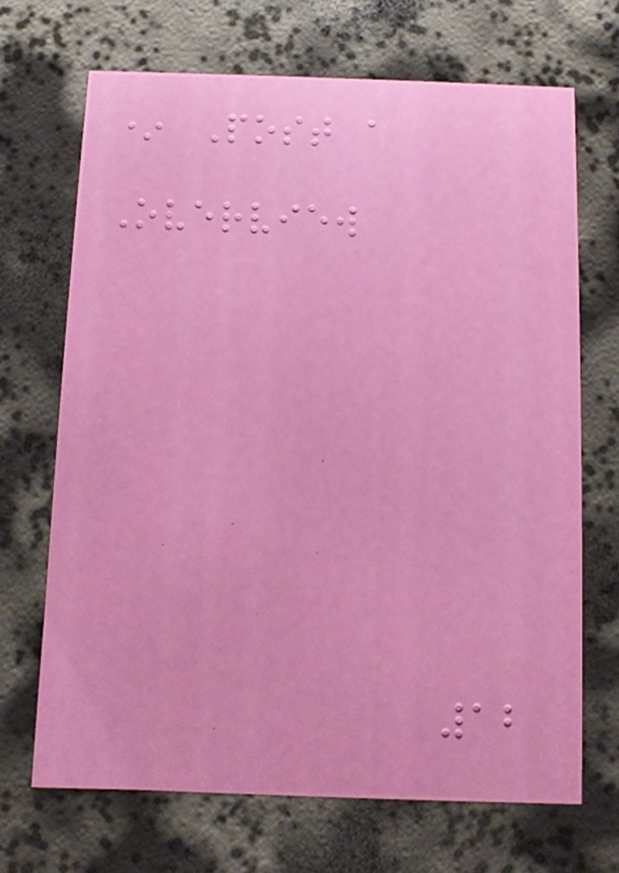* Post a
Overview
12
